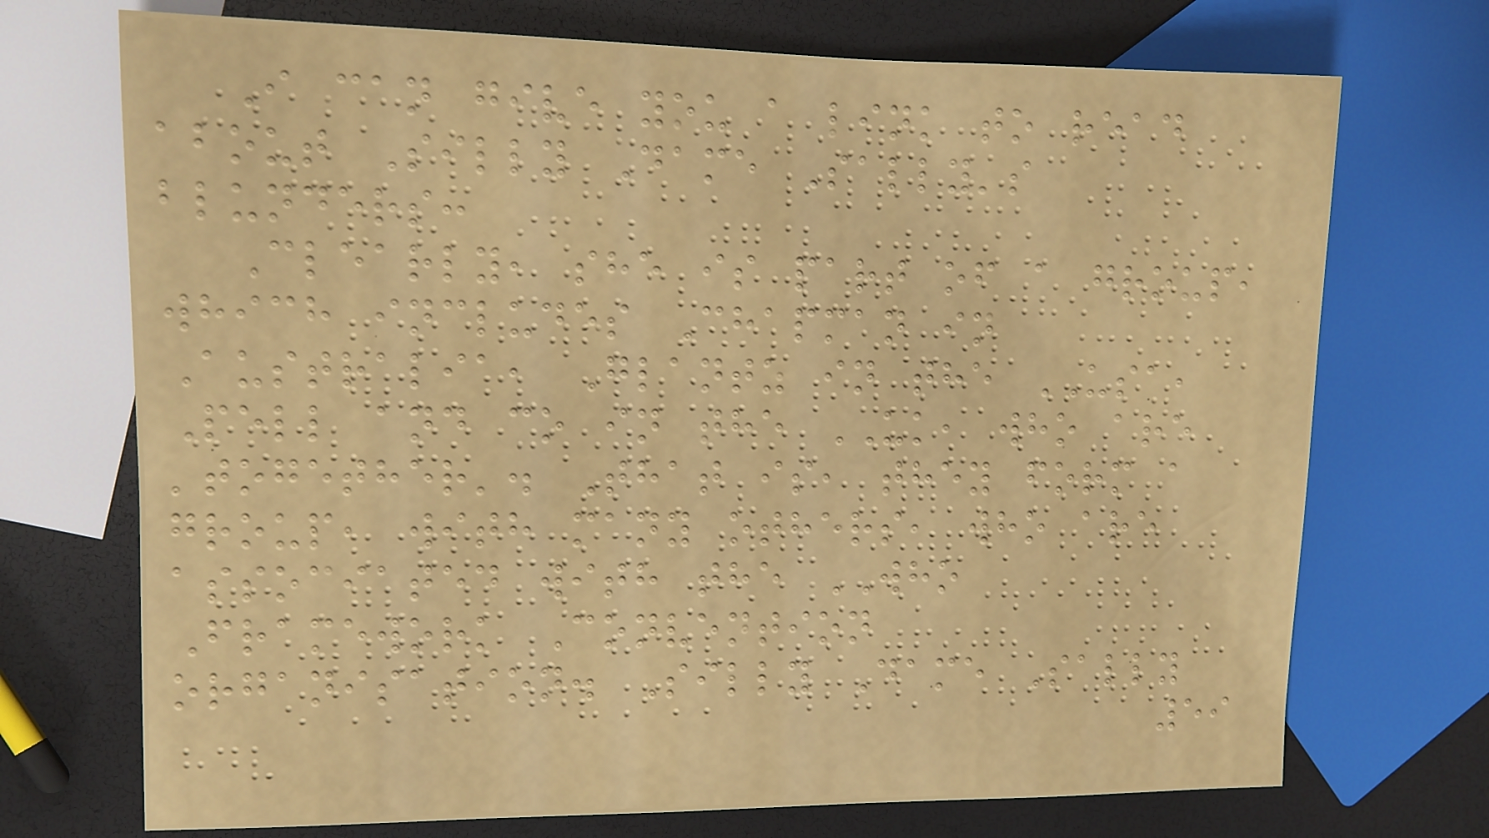I can give you a link to read
about Silly Dame Sally's
blunders:
Clearly, she is part of a group,
which includes Chapman in
Australia, Glantz in the USA,
Pell and co in the UK, who are
'together'. That is, they form a
group, with many others, who are
associated with the WHO
Framework Convention
organisation. Silly Dame Sally
59
